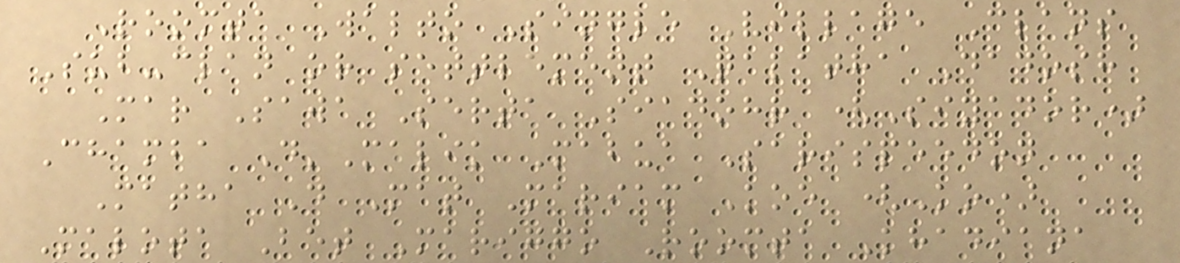Roomta Walto Single Village Clans
Sub-clan or settlement Qalatha Dadosh
Mar Sawa Serta Siadohr (Siyador)
Chamba D'Malik Mabua Sarispeedon
Matha D Mat Mariam Koe (Ko)
Malota Bet Mariggo Roomta Khadiana
